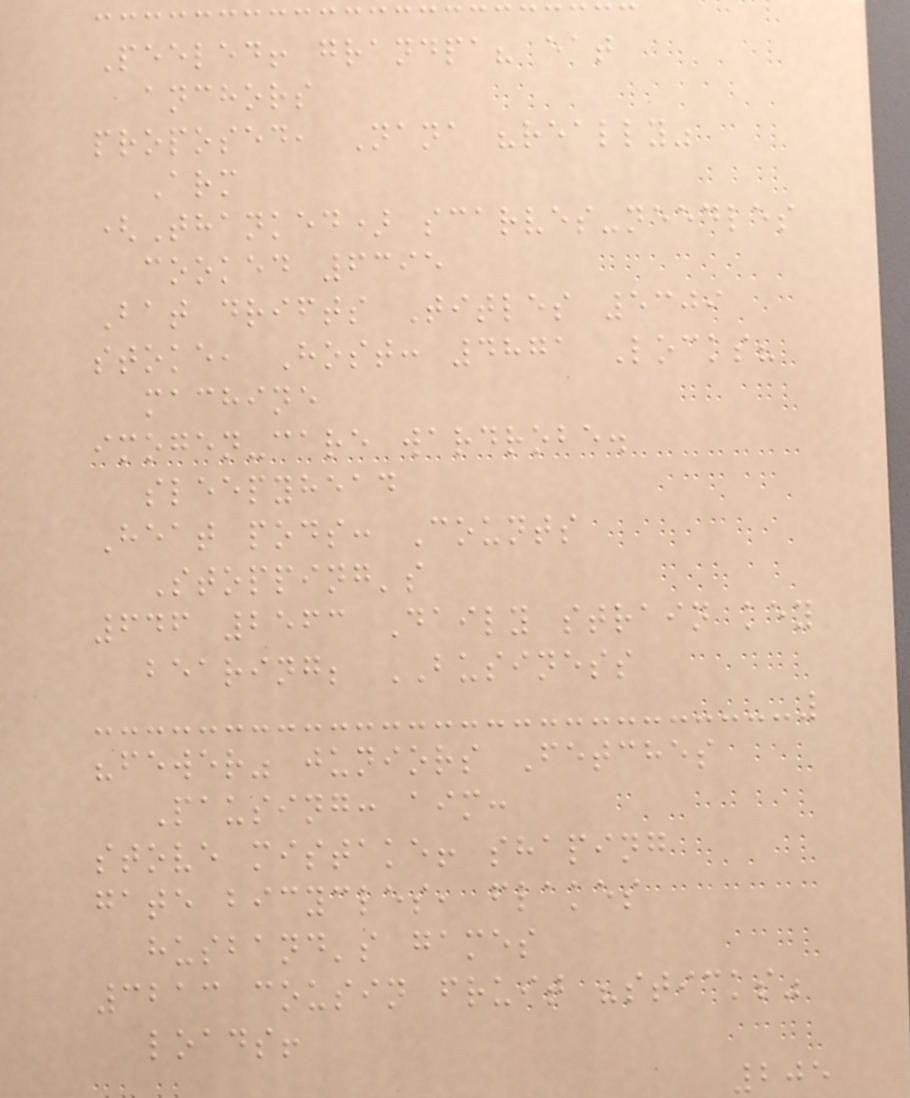Peeled! grandpa? eat
anchors
proposed, Nana "really"
Arm
(Thanked) scarves-needles
cooked 6395
Bat drifts Titles 5309
stoke, Host: 4871 Locks?
machine
imogen-care wardrobe.
sleepyhead
Heat pods: Counts
Stopping's
646 2563 Daily strain key
bearing; BUSINESS
"fewer" juniors Fetches
Pausing: aim:
stove mistake! shaping
gate bicycles, flakes
husband's games
3213 cousin fruit "sticks"
loads!
205
